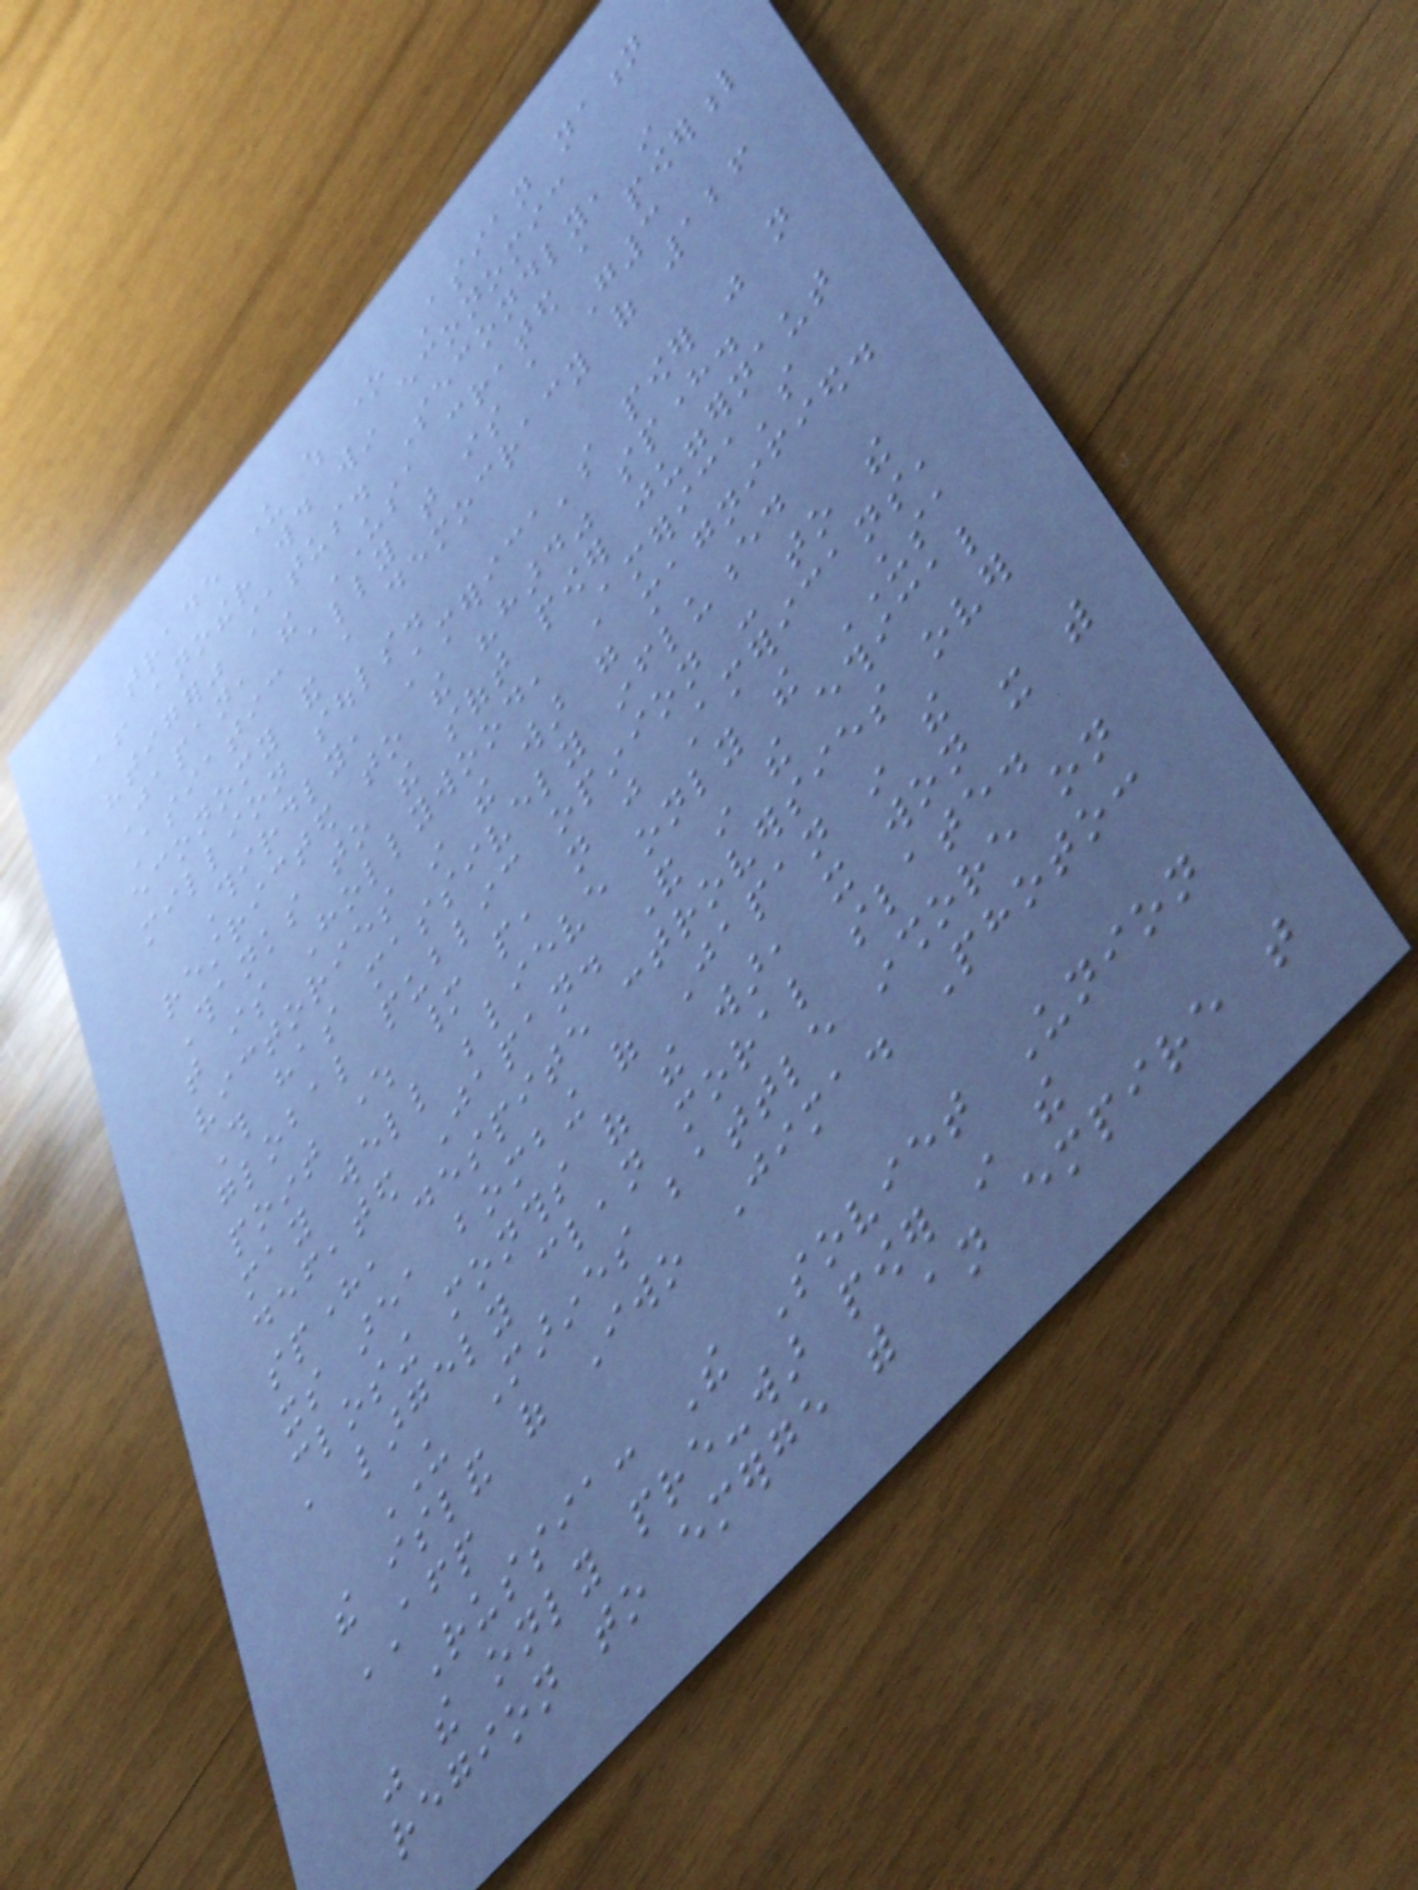trade under which one Asian nation
after another would win economic
"tiger" status. Secondly, in
Japan, the USA created a powerful
Asiatic ally that is a G3
economy and a democracy of 126
million souls.
Thirdly, America's power was not
restricted to the "hard" sphere.
Thanks to the soft power juggernaut
that is Hollywood, America's
victories in the war were magnified.
This has massively influenced
global public opinion - to the
point where many people, not just Americans,
may well believe only the USA
defeated Japan. And in the ethical
sphere, despite controversies over
its area bombing of Japan in the
closing months of the war, it won it with
a largely clean moral slate.
US Marines battle inshore on
the island of Iwo Jima. Photo:
AFP
Russia: The Soviet Union
was the only pre-war power in the
region to emerge with an empire that
